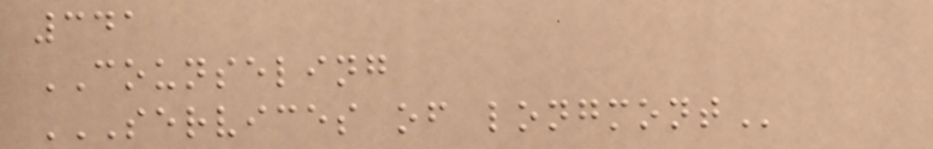341
COUNSELING
SERVICES OF LONGMONT
